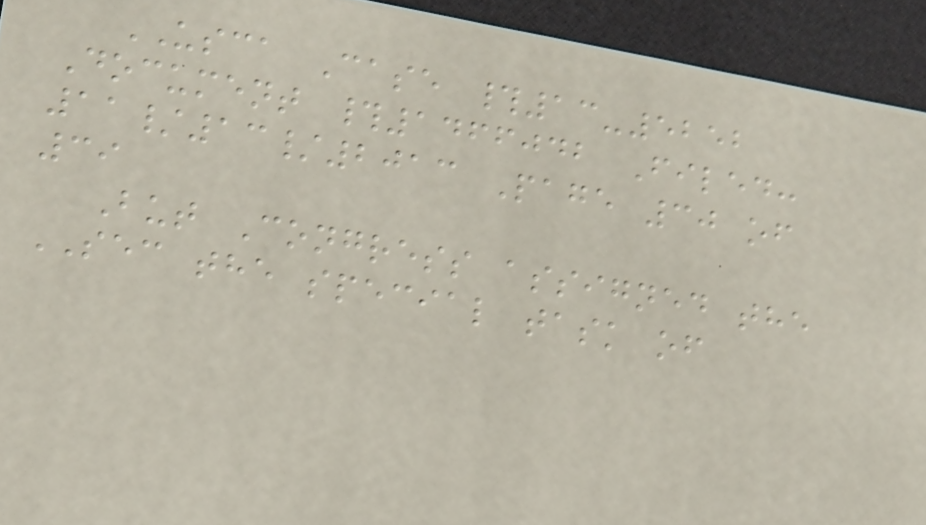USCA Case #13-5252
Document #1466042 Filed:
11/13/2013 Page 30 of
39
But Congress assigned the
SEC the special task of
